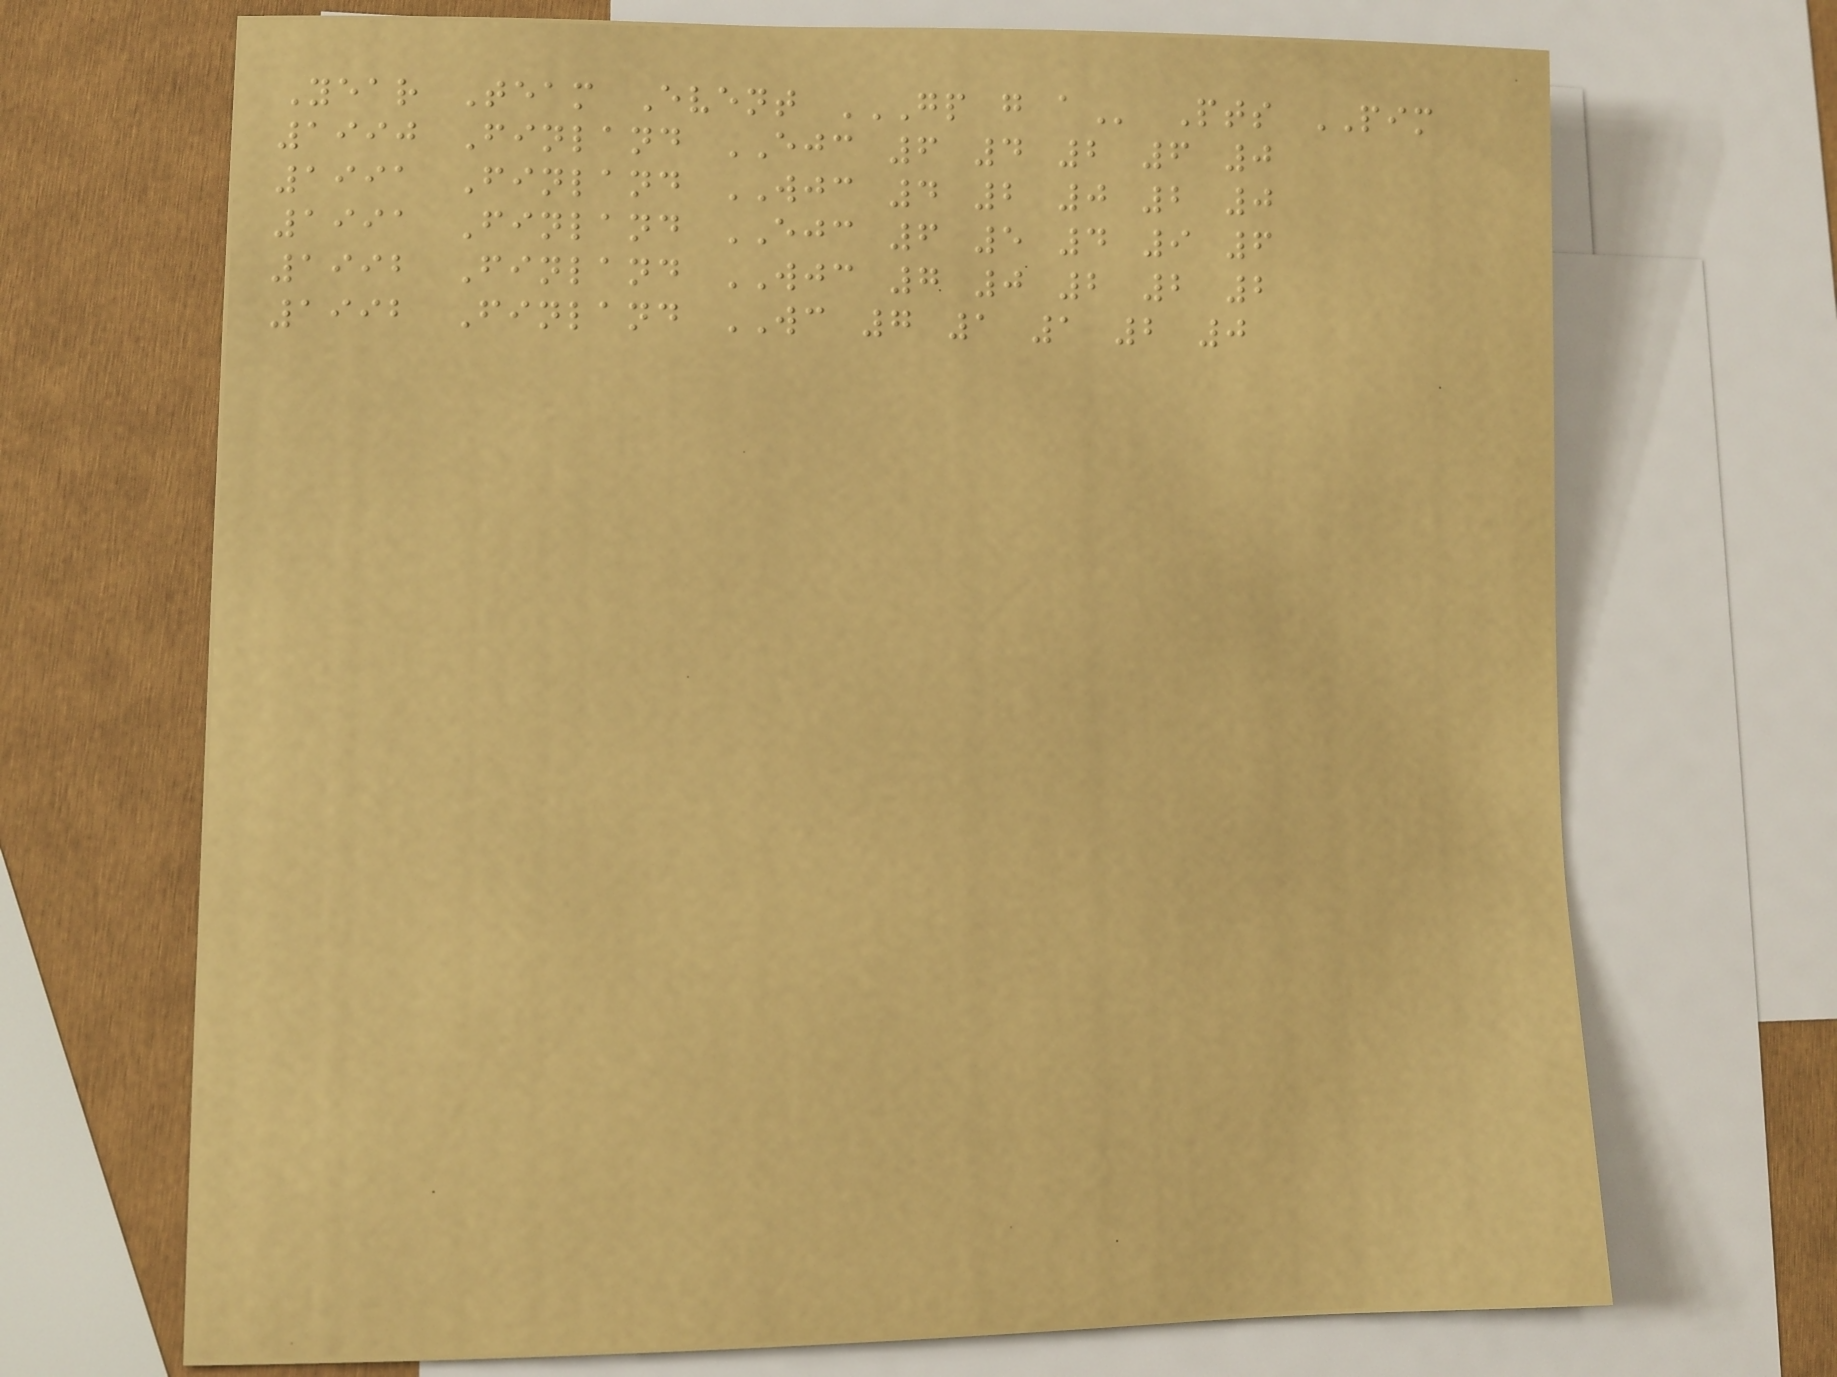Year Team Event GP G A Pts PIM
1990 Finland EJC 6 4 2 6 0
1991 Finland WJC 4 2 0 2 0
1991 Finland EJC 6 5 4 9 6
1992 Finland WJC 7 0 2 2 2
1992 Finland WC 7 1 1 2 0
